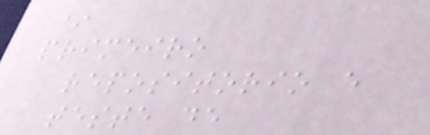*
primeiro
repositorio e
teste de
